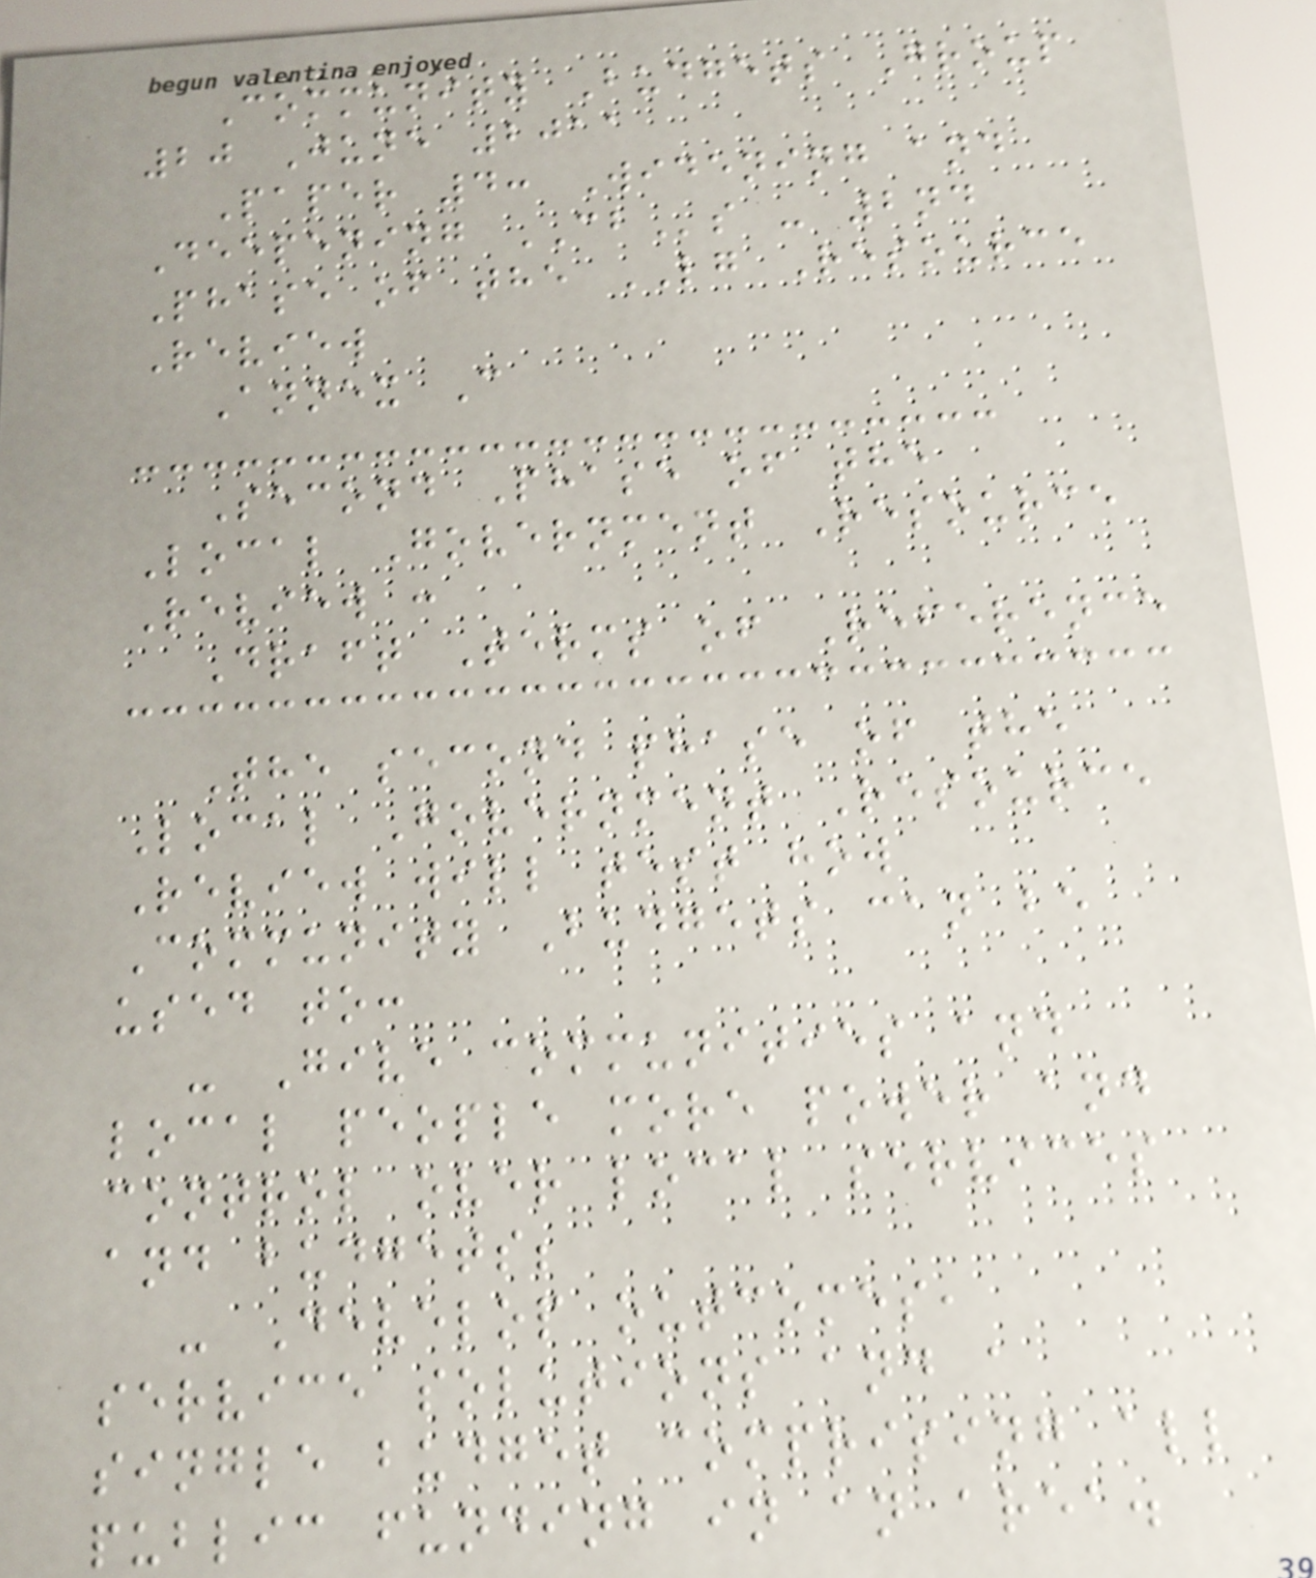Community Budgets Group
20 June 2011
Paper 4: Widening and
Deepening CBs - 2nd
Phase of the LG Resource
Review
Annex C
Second Phase of the
Local Government Resource
Review :
Draft Terms of Reference
The second phase of the
Local Government Resource
Review will test how
Community Budgets can be
used to:
- Give communities and
local people more power and
control over local services
and budgets;
- Develop outcomes,
service solutions and a
single budget comprising all
public funding in an area.
